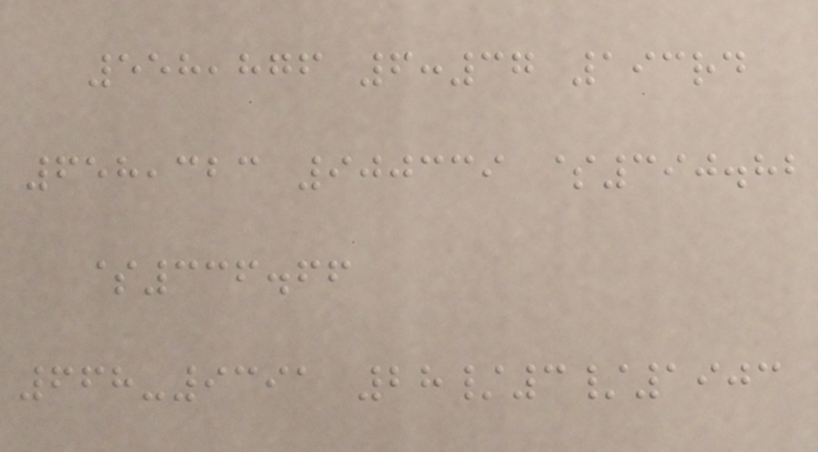558,876 6:37 193rd
658,323 900339 $390.82
$336.66
668-9391 28/3/1903
